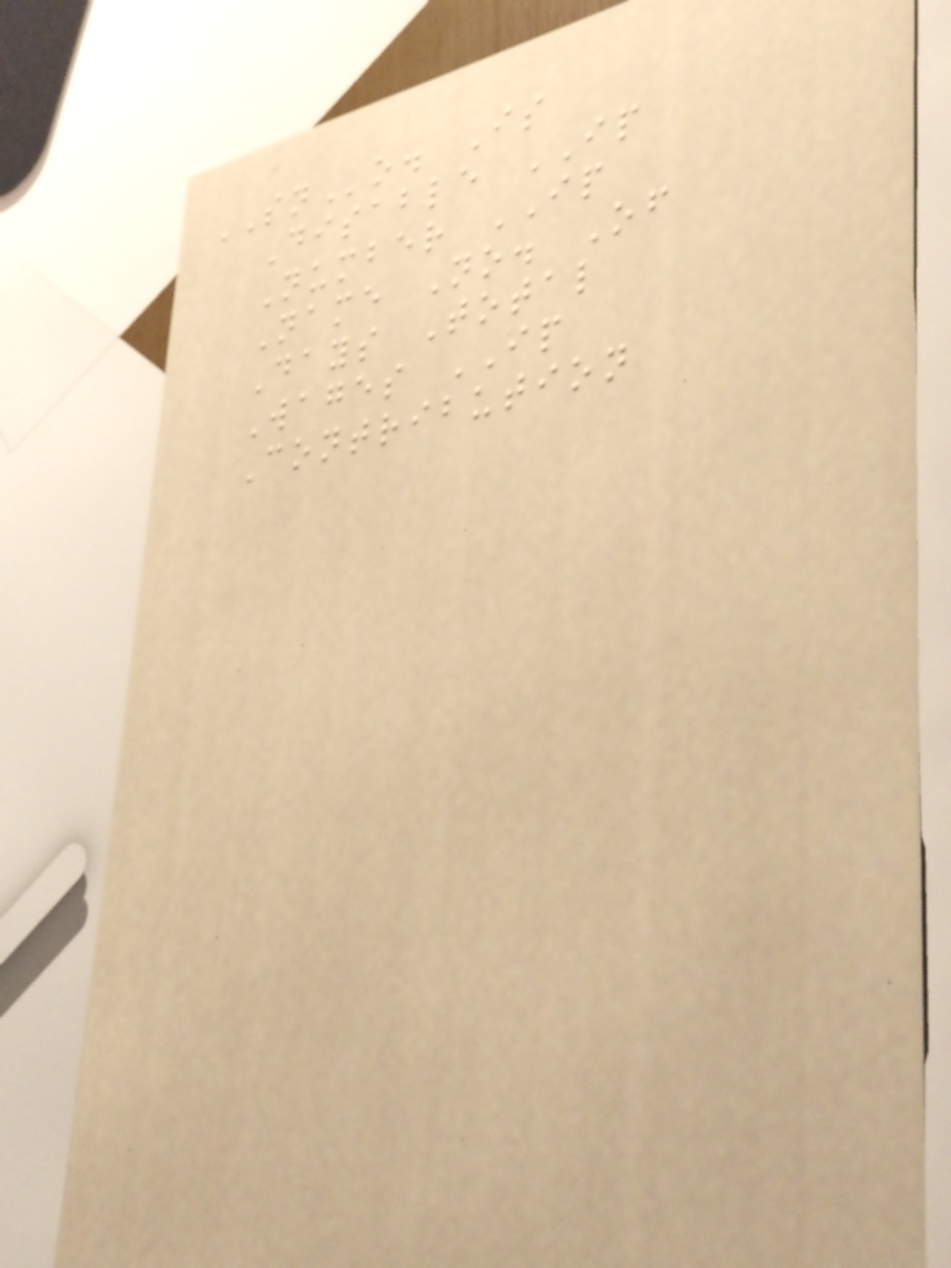SNo. Is
Disable IP
Number IP
Name No. Of
Days Total
Wages IP
Contribution
